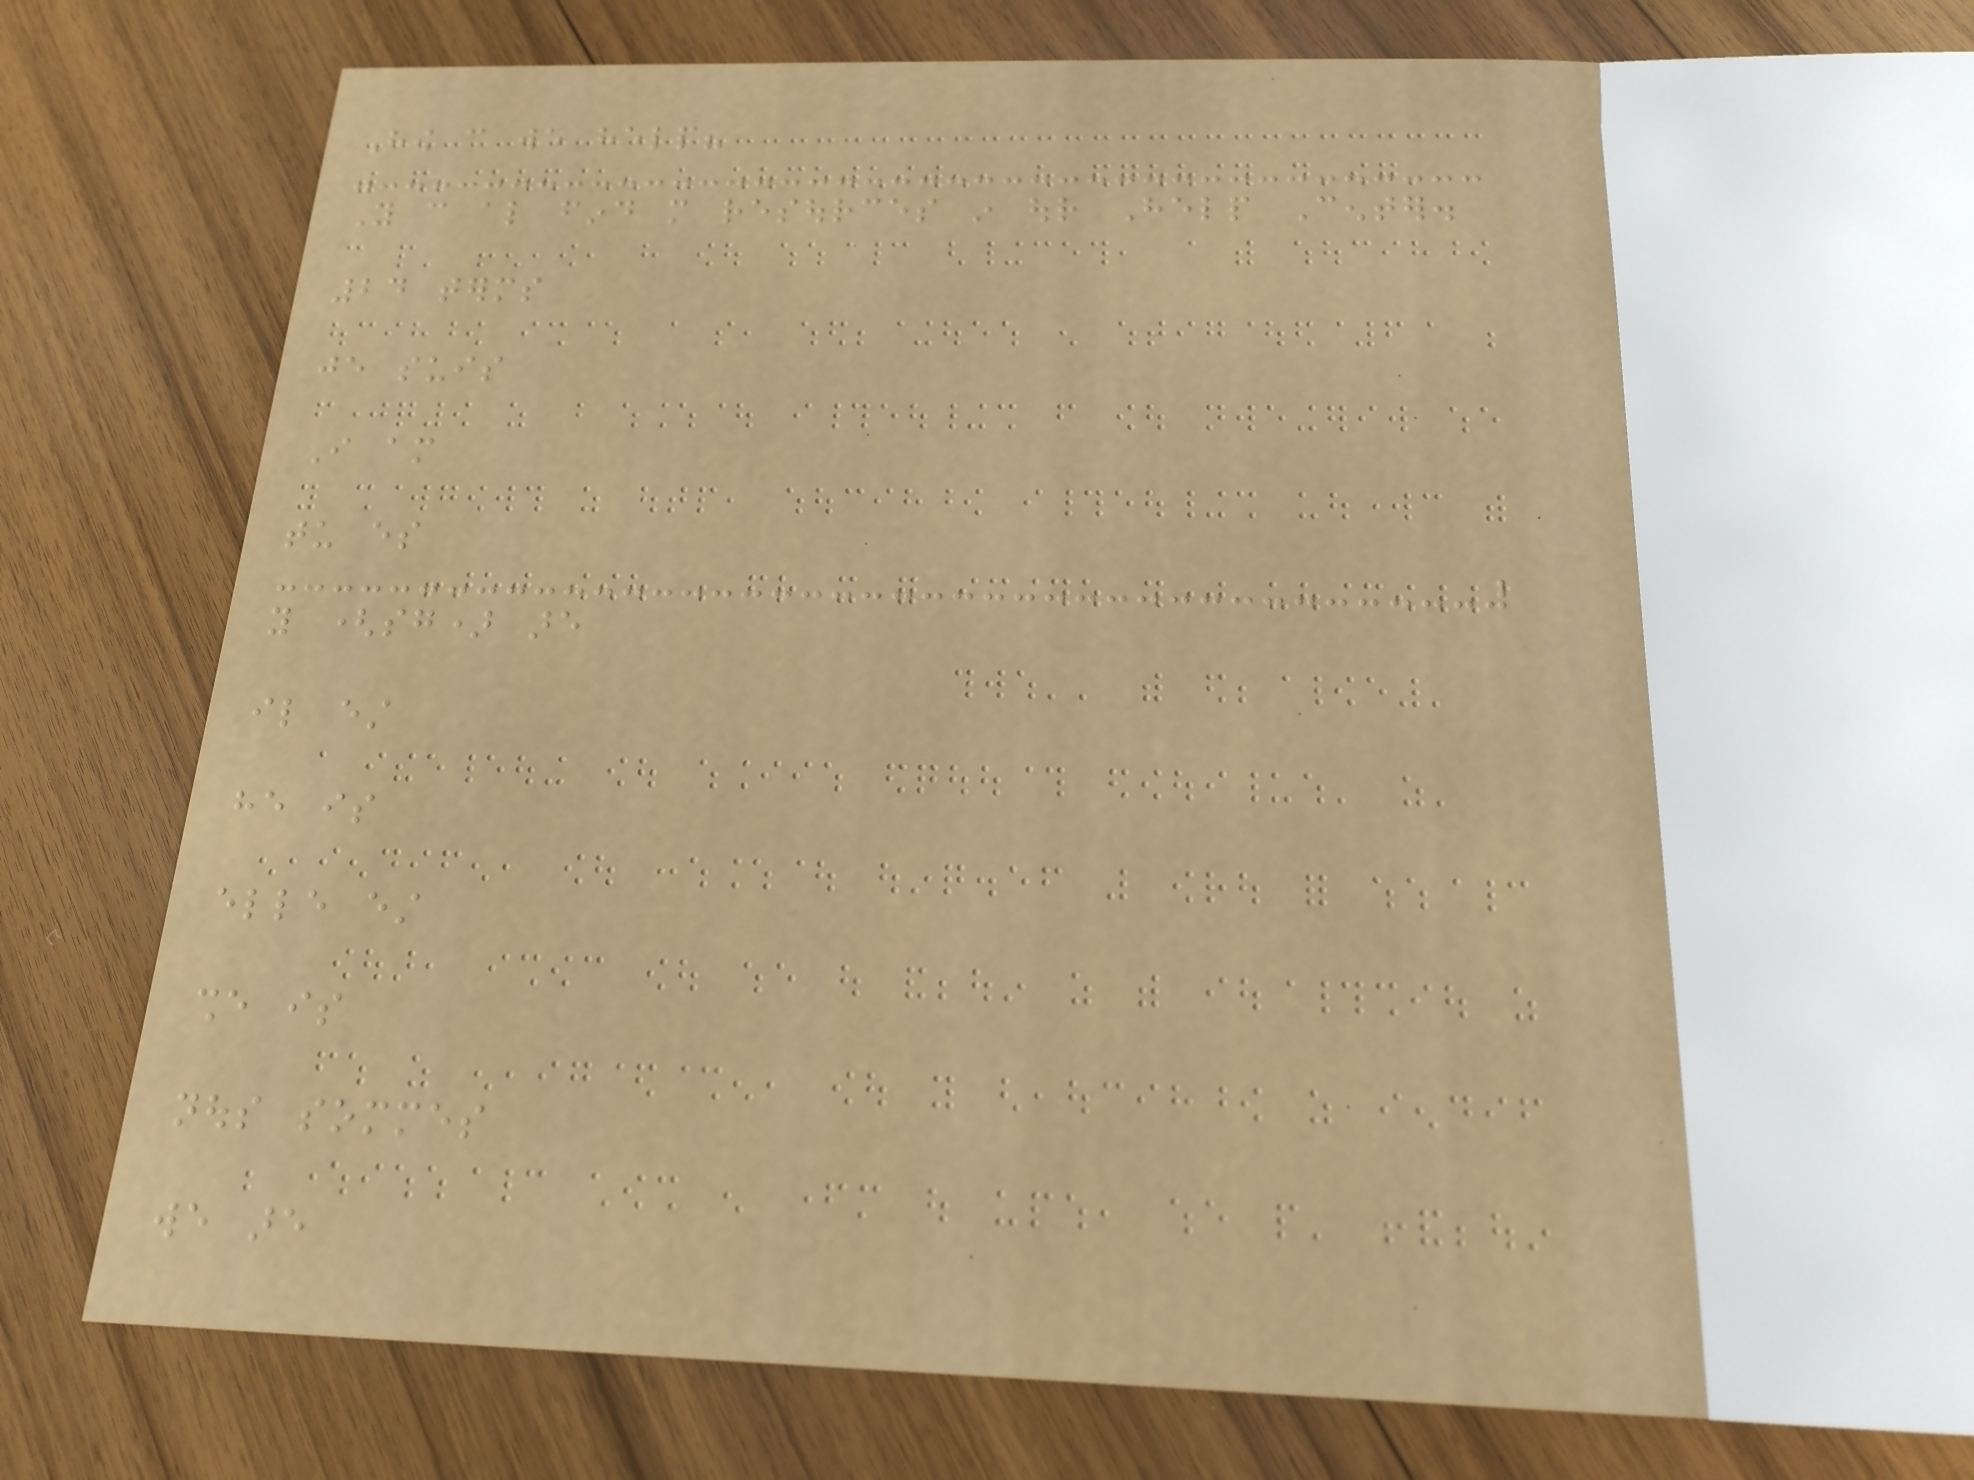How can we help?
You can also find more resources in our Help Center.
24 terms
je suis
I am
tu es
you (sg) are
il est
he is
elle est
she is
nous sommes
we are
